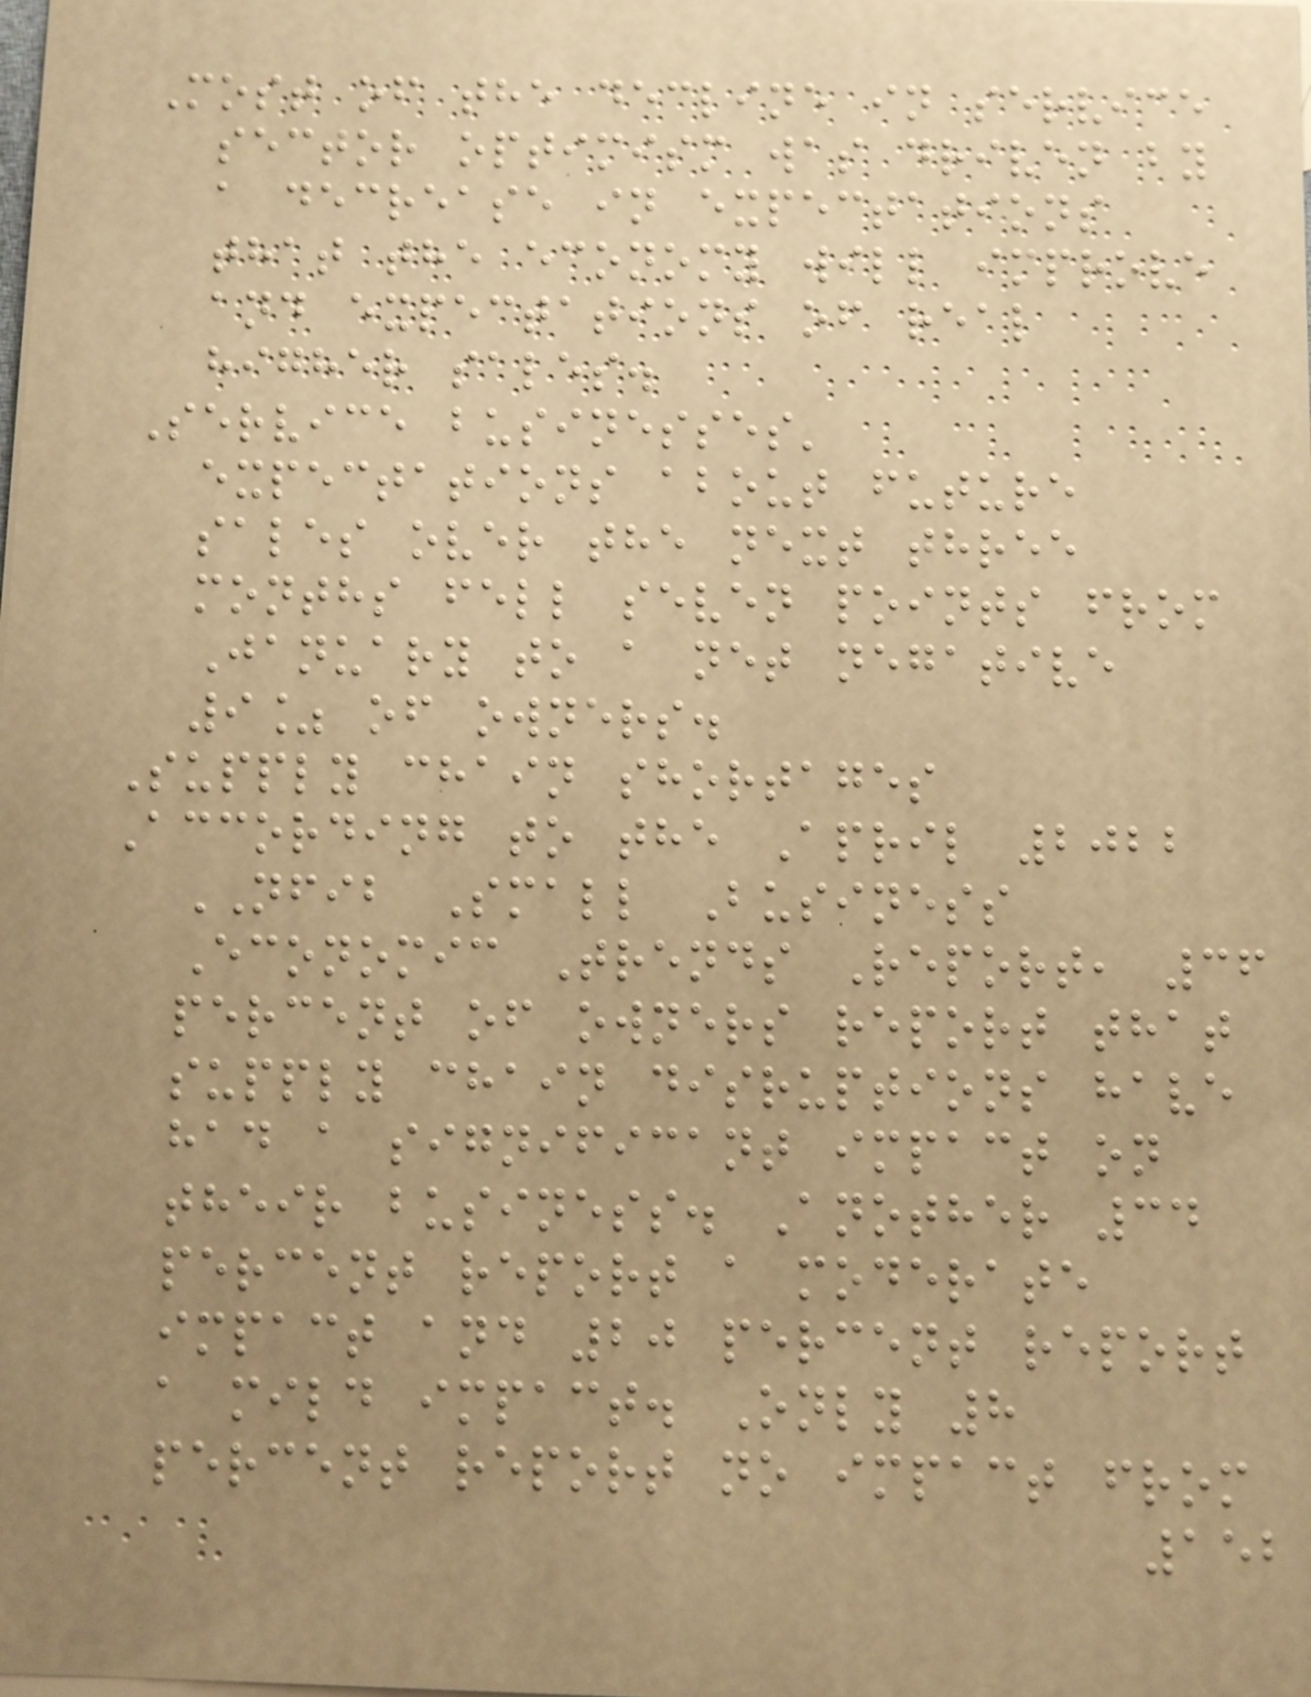Most of the decline in service
sector optimism was driven by
a decrease in expectations
that the economy will improve
and expectations of real
higher sales.
Service businesses'
expectations about future
sales over the next three
months fell seven points from
January to a net negative
9% of owners.
Supply chain shortages
According to the April 2022
NFIB Small Business
Economic Trends Report, 36
percent of owners report that
supply chain disruptions have
had a significant impact on
their business. Another 34
percent report a moderate
impact and 20 percent report
a mild impact. Only 8
percent report no impact from
152
